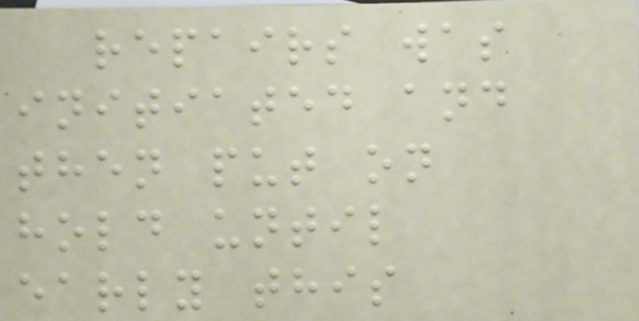repairs was
initiated and
then put on
hold until
early this
